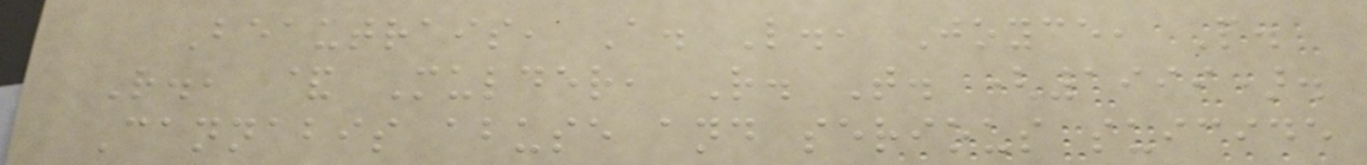Beautrais, A. L., Joyce, P.
R., & Mulder, R. T. (1999).
Cannabis abuse and serious suicide
